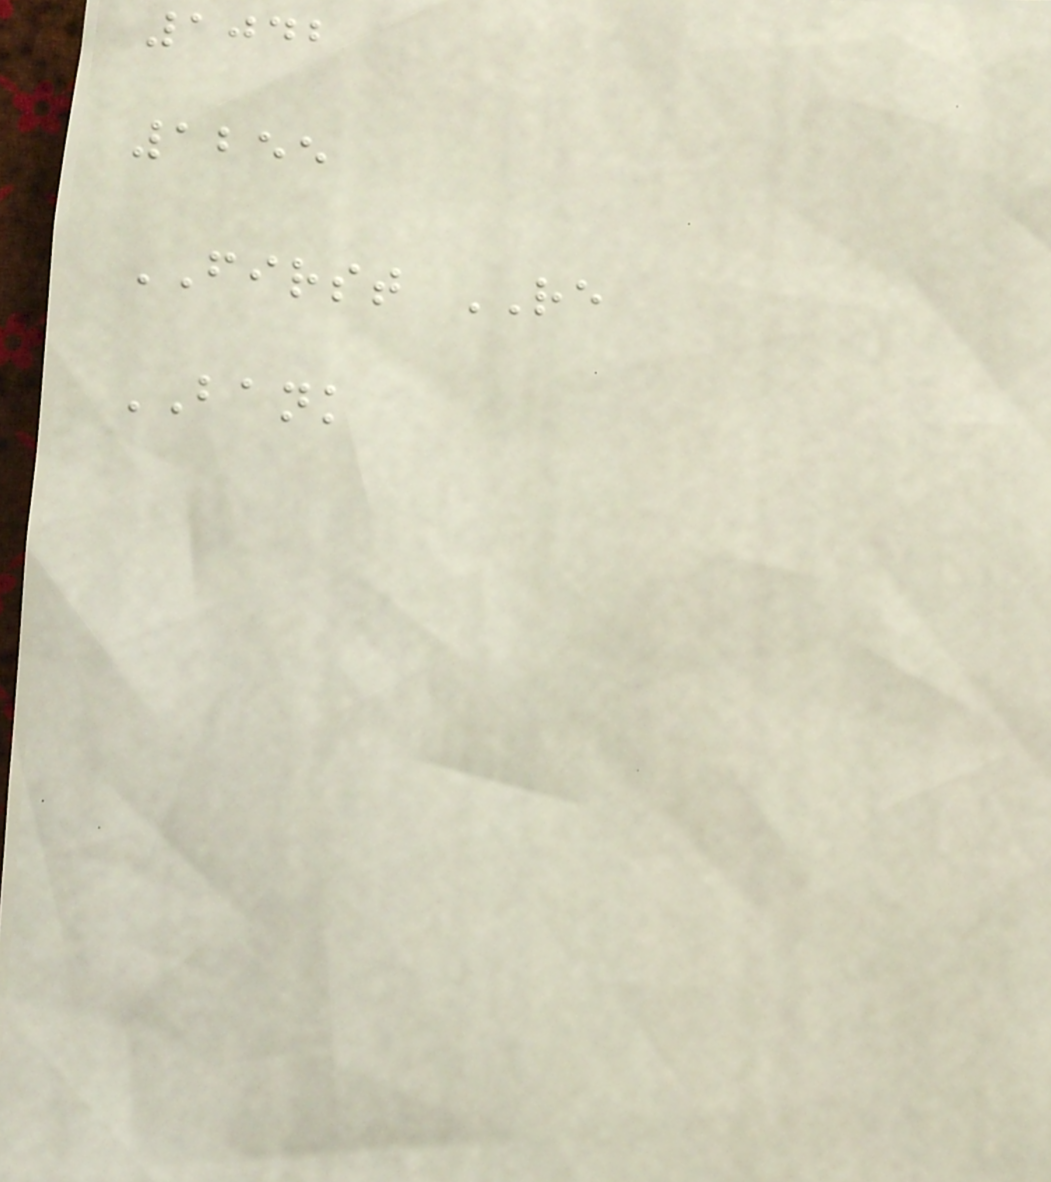1042
1255
FIRST RE
BANK
